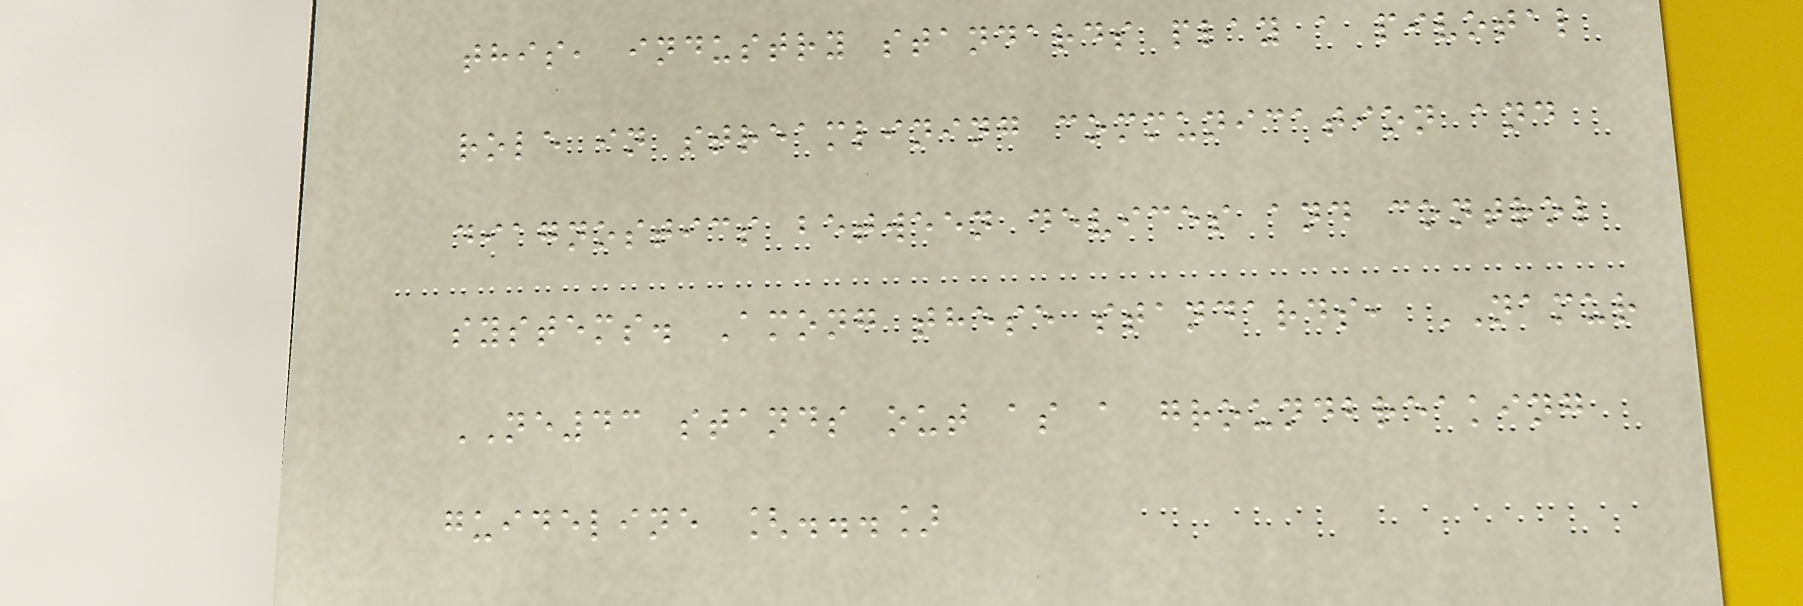this, industry standards play a pivotal
role in streamlining communication and
diagnostics between devices and control
systems. Among these standards, NAMUR
NE43 stands out as a groundbreaking
guideline [...]
